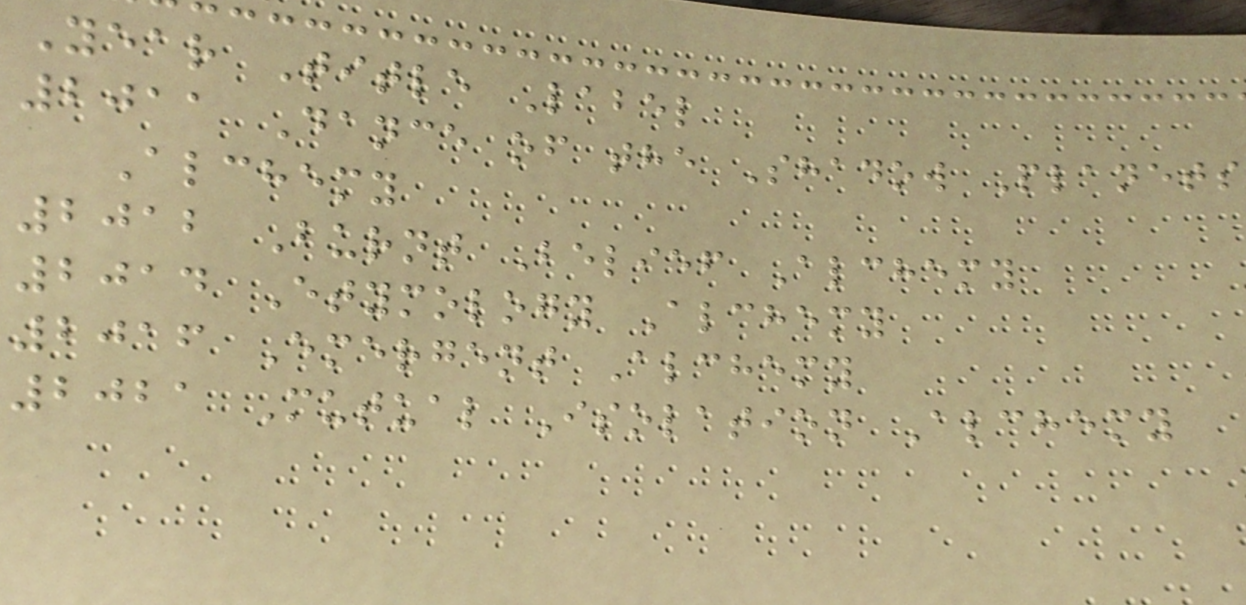Year Title Label
2011 Dance of the Shadow Planets
Alchemy
2012 Burnt Belief Alchemy
2014 Etymology Alchemy
2016 Emergent Alchemy
2021 Mutual Isolation Alchemy
